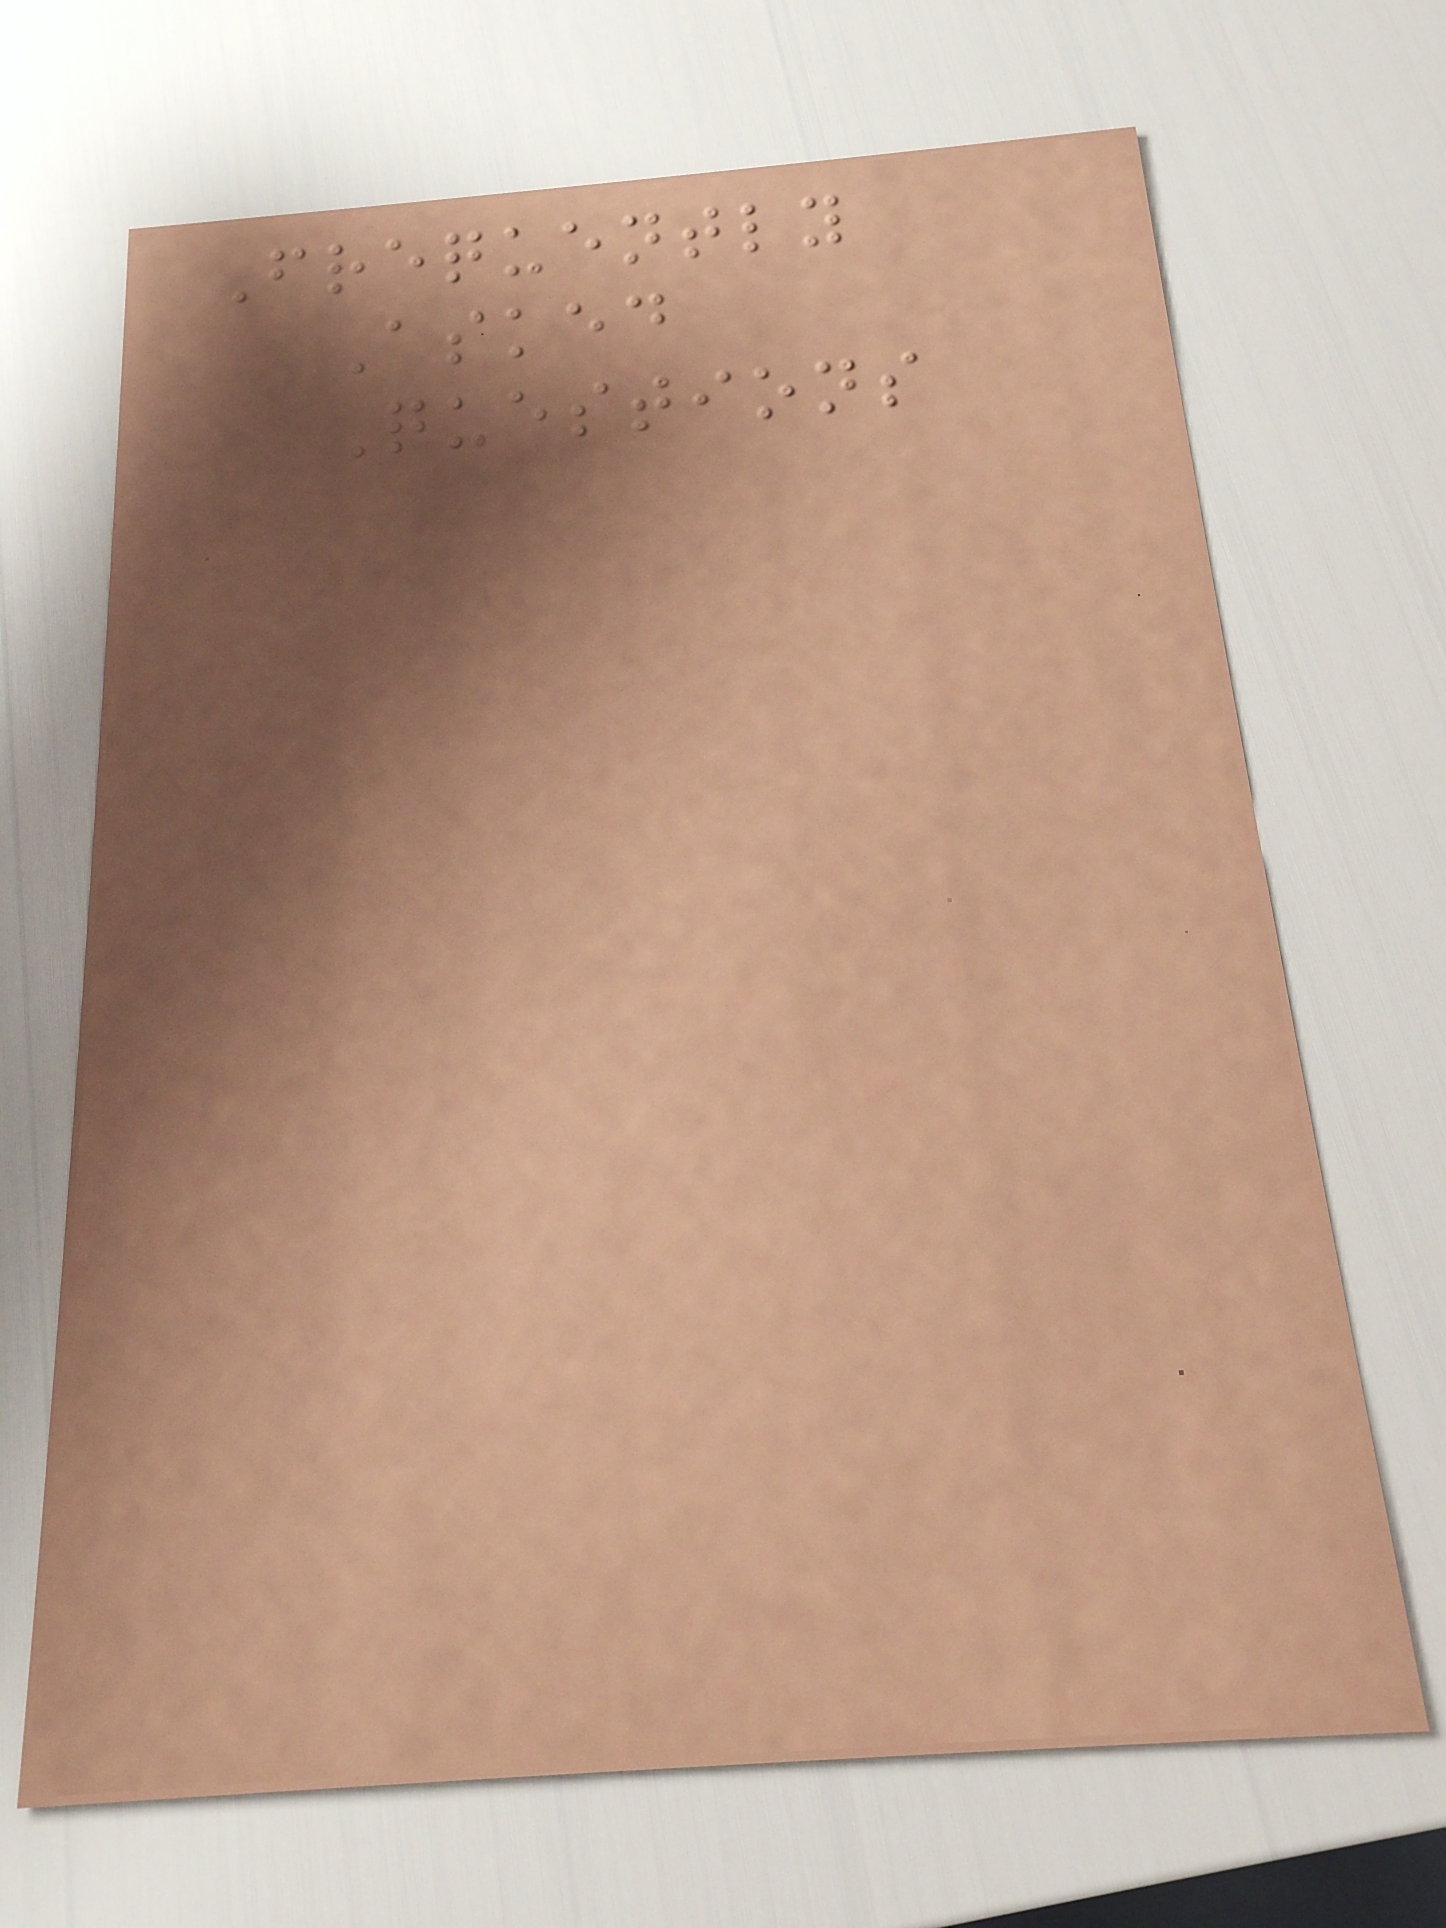Frequently
Asked
Questions
